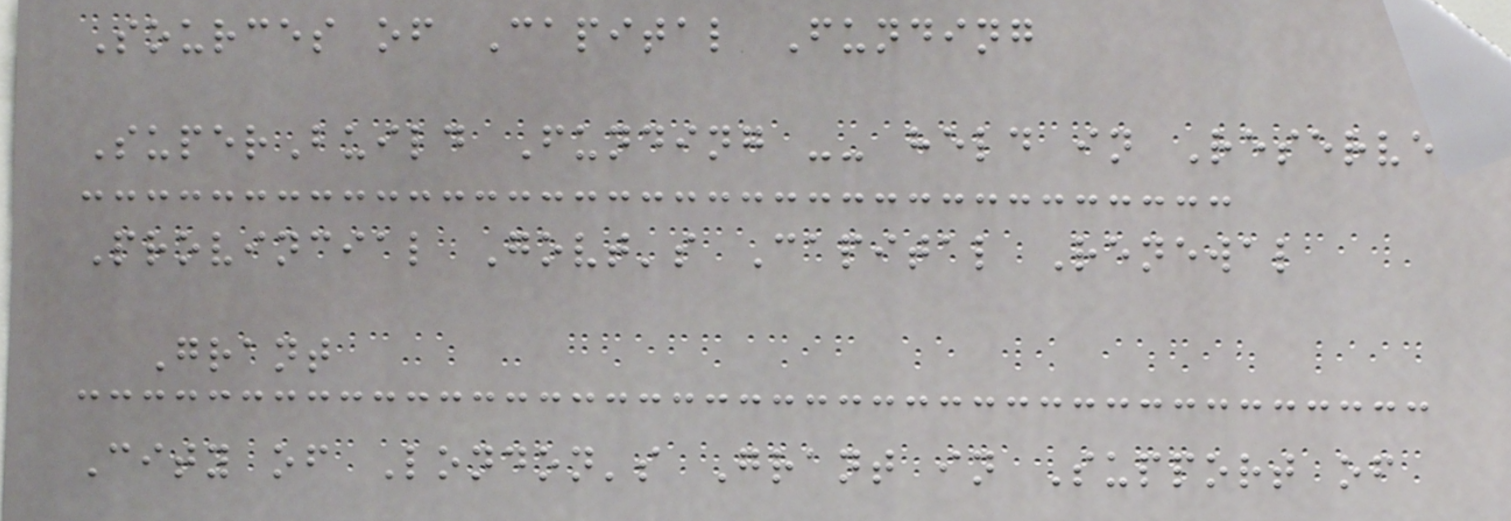Sources of Capital Funding
SuperBuild Funding -- held in Reserve
Provincial Govt's Capital Renewal
Grant
City of London's Grant in Support of
